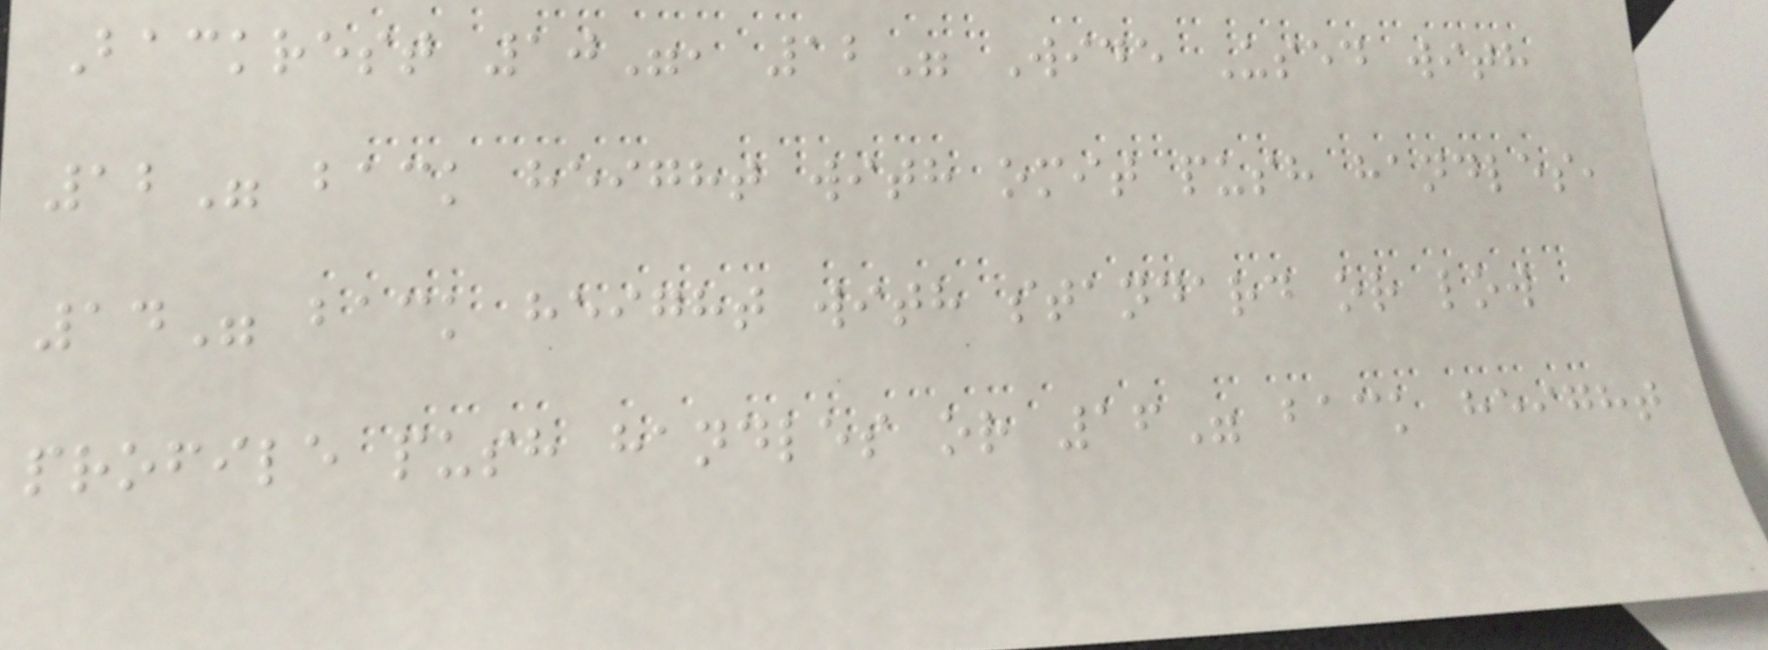Backrest 10", 12" Wide Used with
12" back height with omit push handles,
14" back height with standard or low
profile push handles or 16" back height
